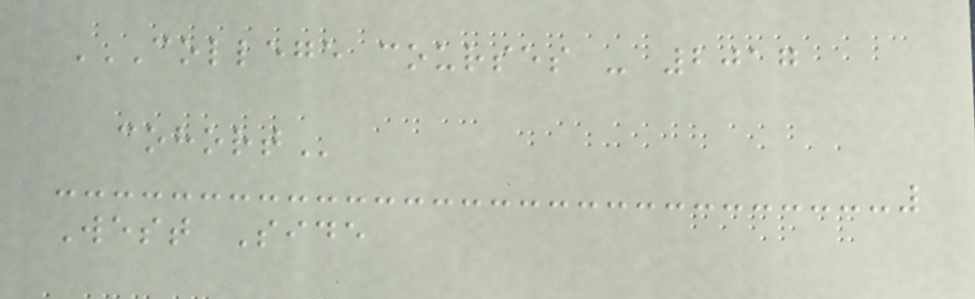COLLEGE COURSES - 2017
COHORT
West Side
